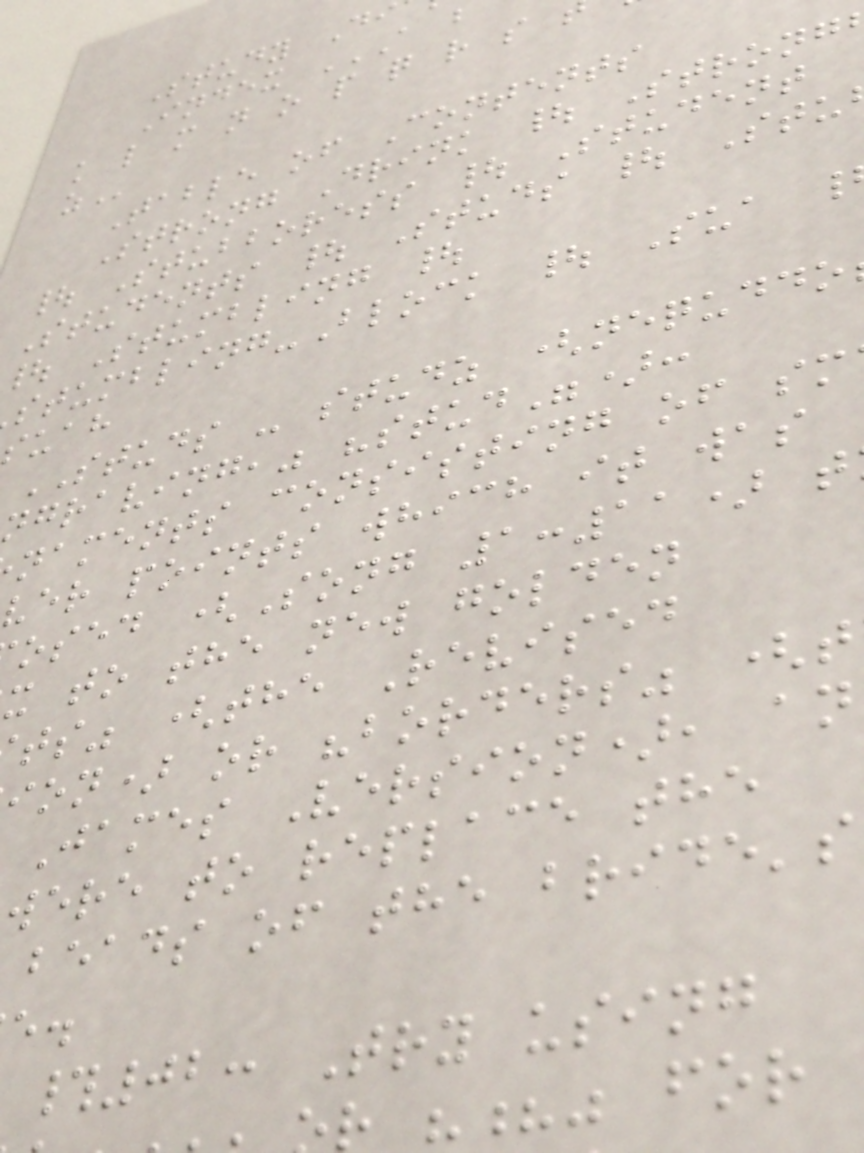Study Di
k l m n o p q r s
Table of Contents
Strong Drink | Strong
| Stubboress | Student
Students | Studs | Stu
Stumbling |
tumbling-Block | Sua
suah
STUDS - studz (nequddo
ngraving," "stud"):
naments consisting of sm
ver points which it was
osed (Song 1:11) t
x to the new golden
ts" (the Revised
ion) or "borders" (t
James Version), an
were to replace the
beads of the bride's
#02: Try using
